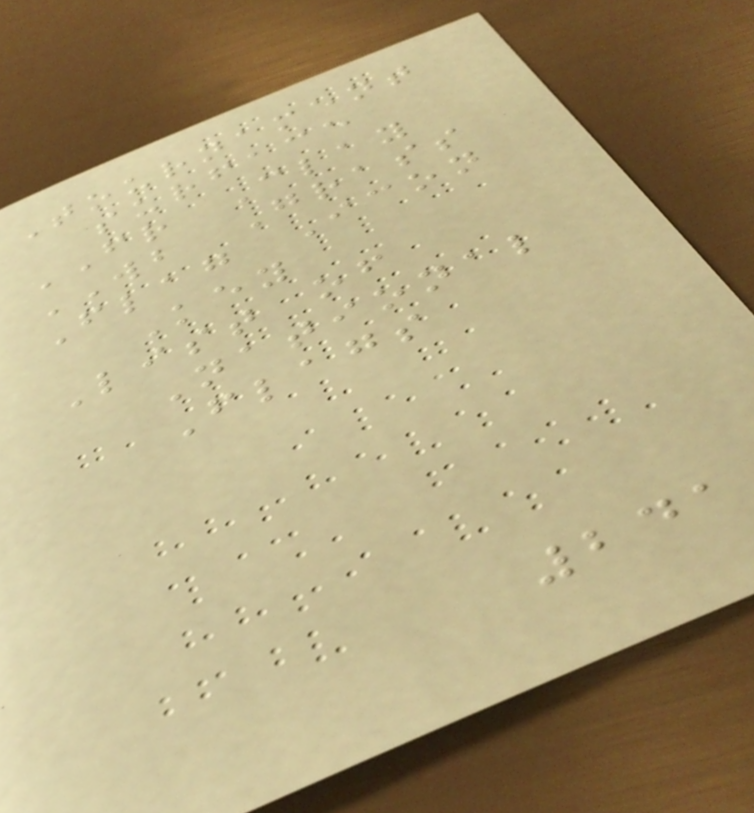Tournament
surface
FR Clay
WB Grass
Flag Icon
Key
List of
National
Flags
241
